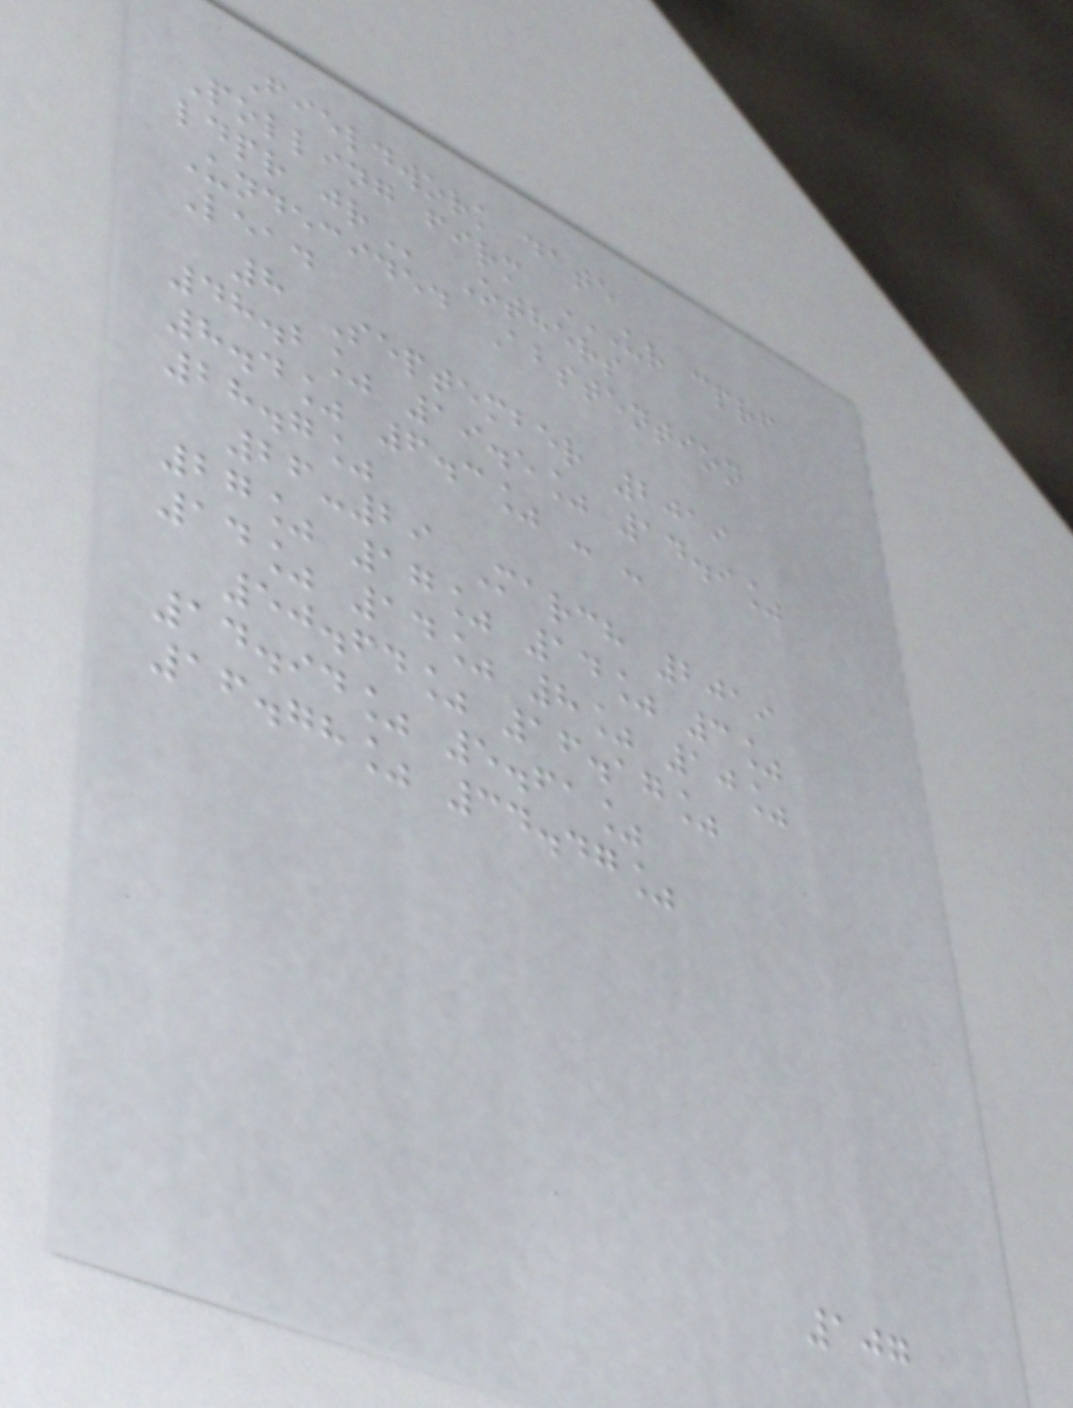Fieldwork date
Polling firm UR CPRF
LDPR JR Others
Undecided Abstention
Lead
8 September 2019
48.2% 19.5% 14.9%
8.4% 6.3% - -
28.7%
26-29 March 2019
27% 17% 14% 3%
14% 14% 8% 10%
50.64% 16.17%
14.94% 5.61%
16.78% 34.47%
107
